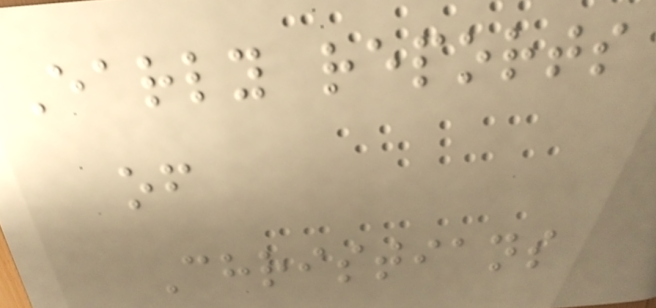Early reports
of
Christians
